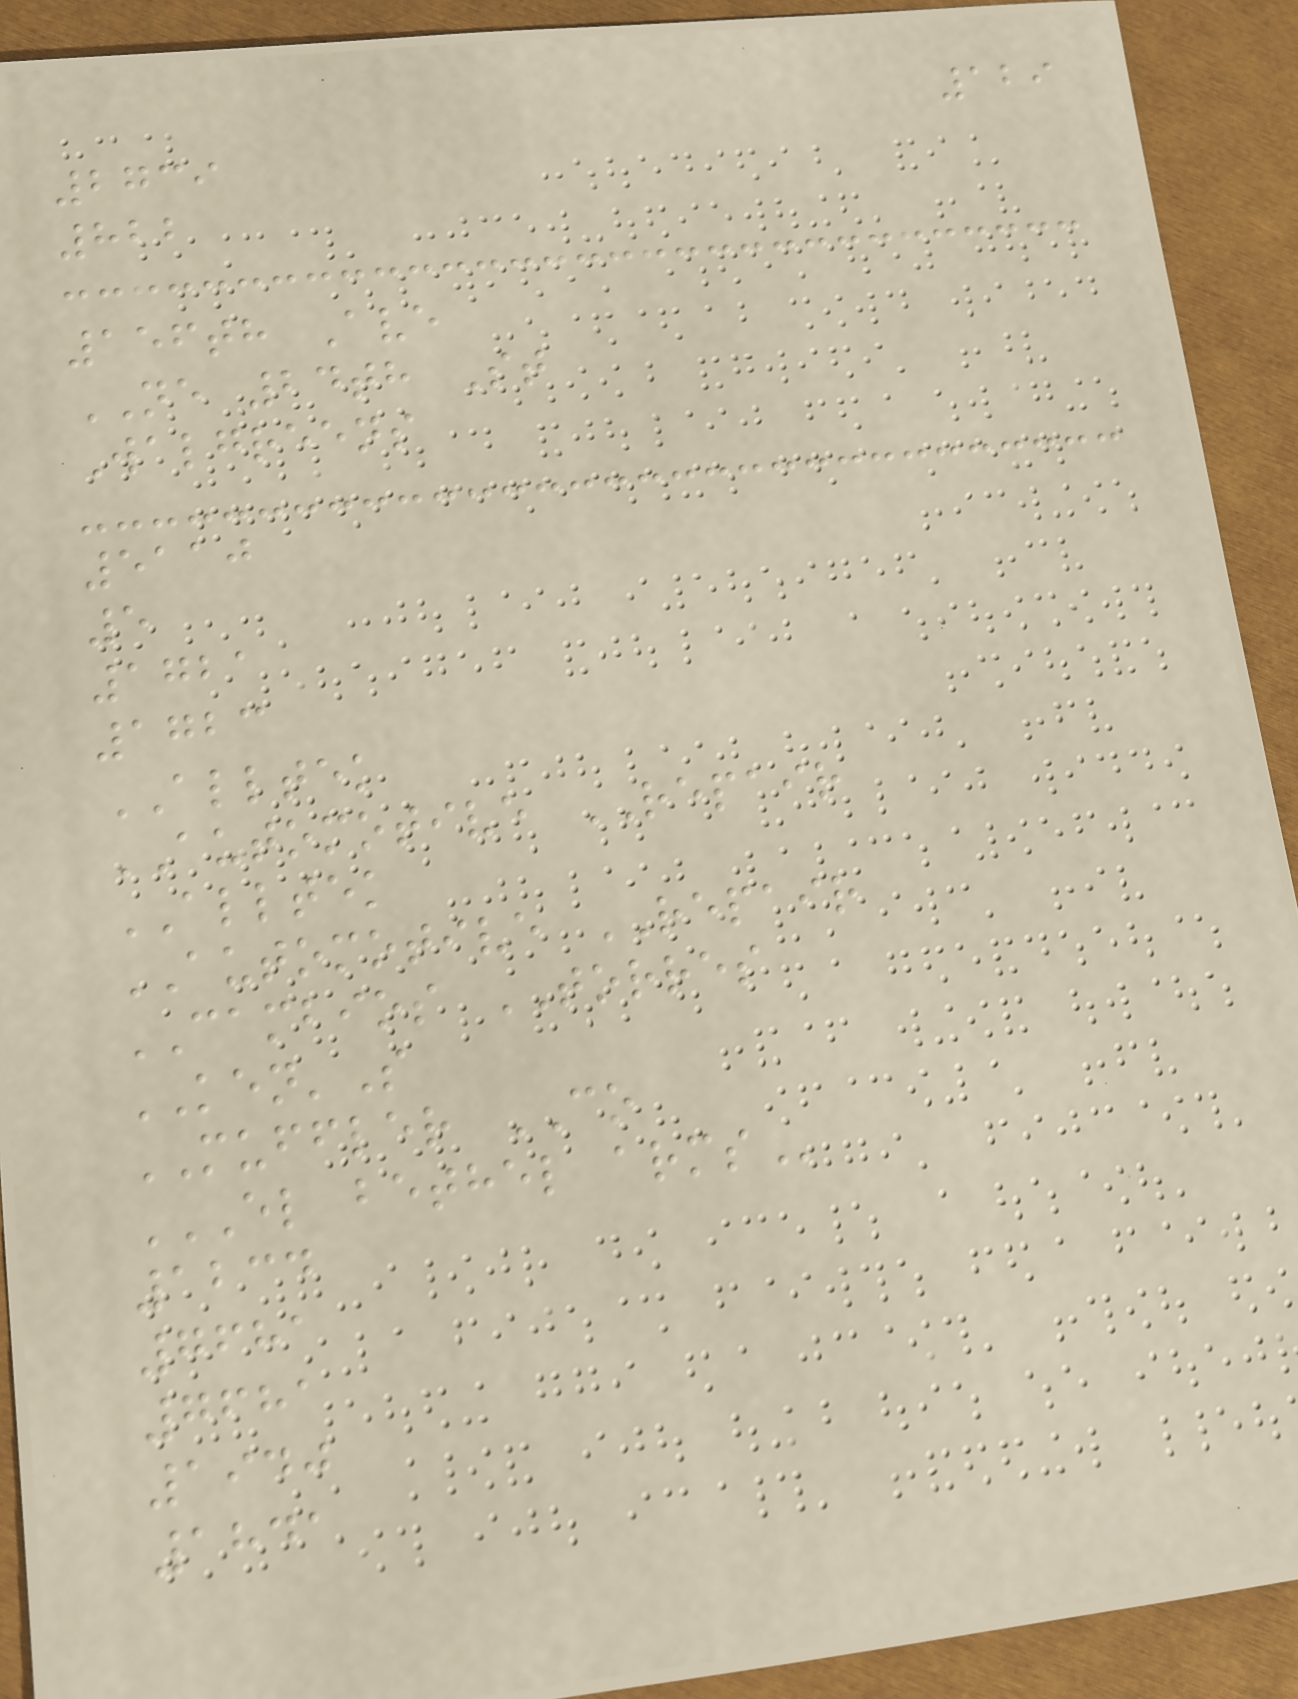129
2739
822
156th Ave
NE 24th St
Walgreens
5110
5
1721
1723
ALLTEK
AUTOMOTIVE REPAIR
ALLTEK
AUTOMOTIVE REPAIR
CAMBIOS TORRES
KEN'S
MUFFLER CO
EL BETHEL ARMS
1234
7681
7681
1940
1841
